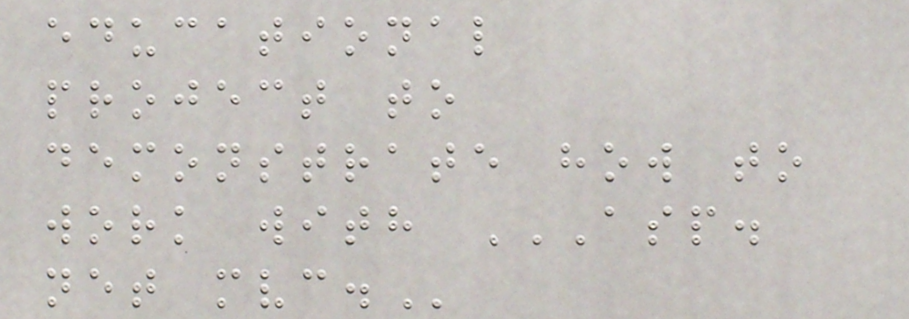educational
project to
demonstrate how to
work with ASP.
NET MVC.
